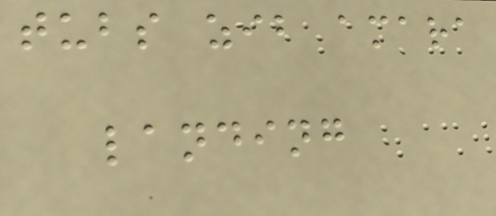tubs zib amara
landing
